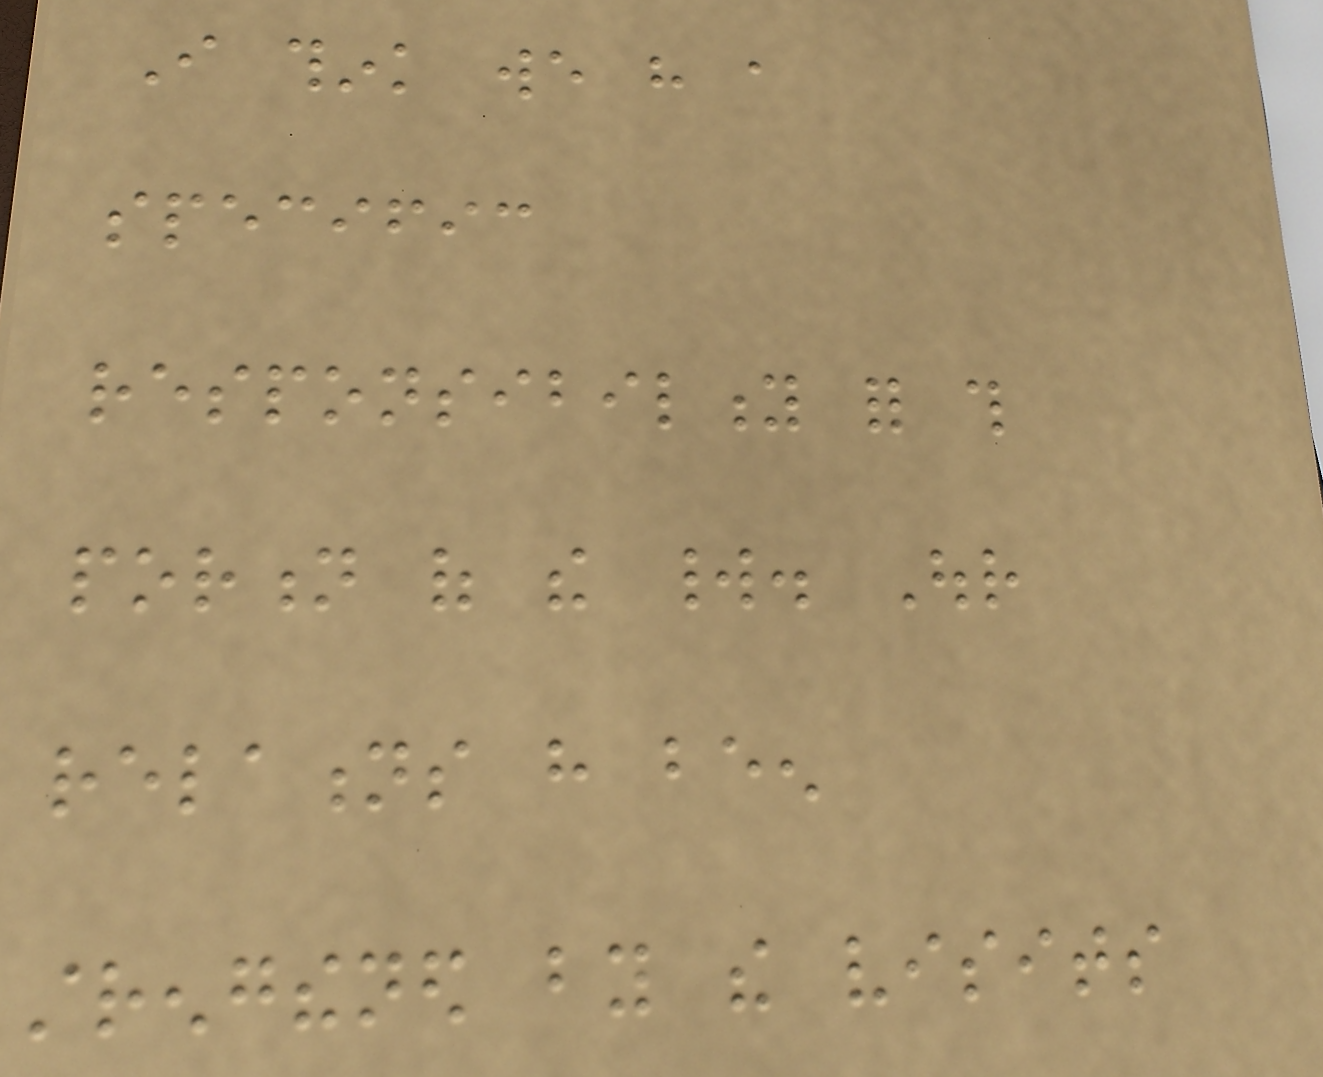I think we have a
specific
responsibility for this
portion of the world. Our
relations have been
strengthened by the visits
